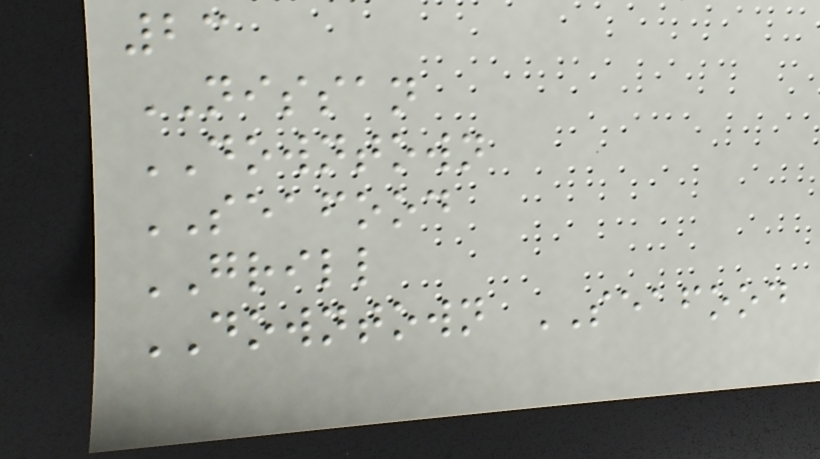23
NISSAN
DOWNTOWN
SEAFOOD
GRILL
DOWNTOWN SEAFOOD
